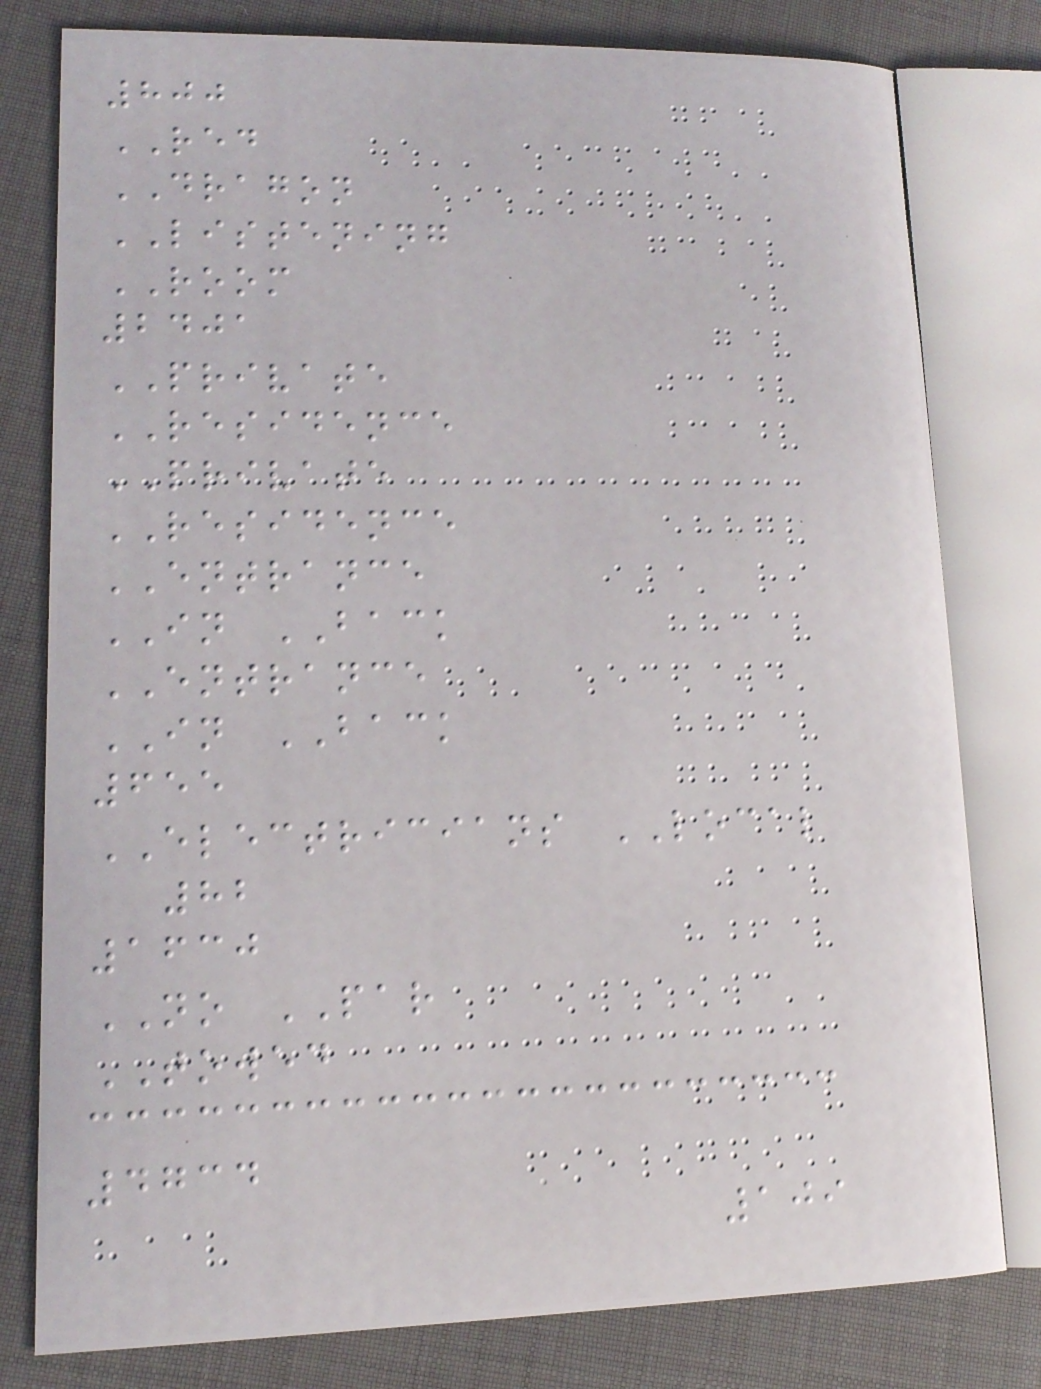800
RED
DRAGON
LISTENING
ROOM
2401
PRIVATE
RESIDENCE
PRIVATE
RESIDENCE
ENTRANCE
IN BACK
ENTRANCE
IN BACK
655
ELECTRICIANS LOCAL
82
1630
NO PAR
TOWED
4734
109
